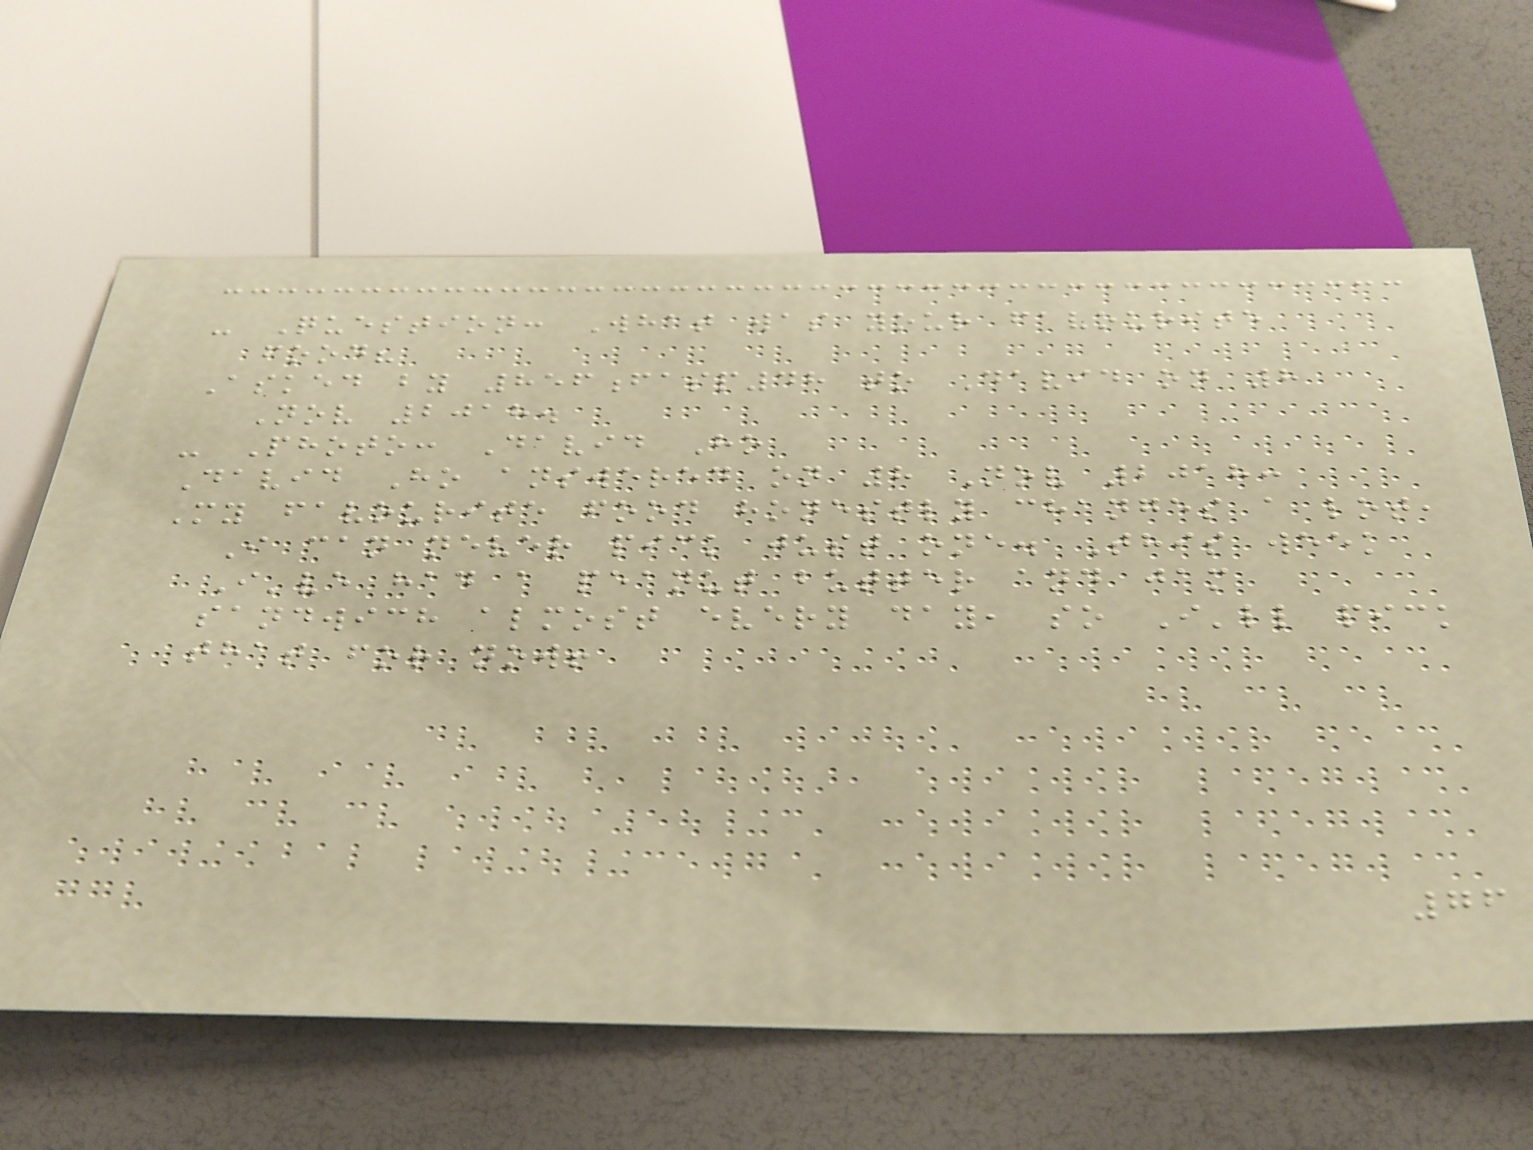- Question: What was your favourite
food?
Asked by 856fasp48 to David on 8
Nov 2018.
- Photo: David Ho
David Ho answered on 8 Nov 2018:
My favourite food honestly changes a lot,
I can never pick just one. This week
I've had a peanut butter and jam
sandwich almost every day, so I'll pick
that for now!
76
